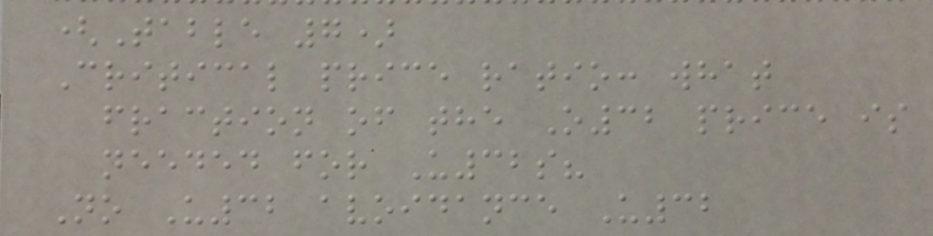(Table 7)
Critical price ratio: what
fraction of the O32 price is
needed for U32s?
No U32 avoidance U32
